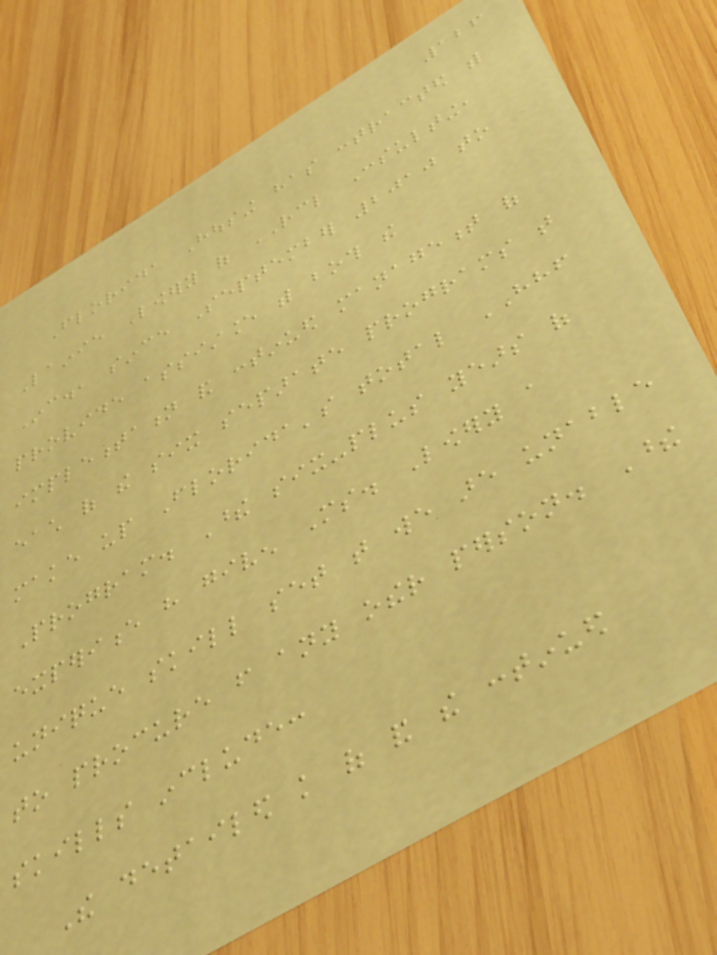126
Florida Housing has contracted with
Lainie Lowery of RCL Consulting,
Inc., since September 2010 to
provide assistance with both the
implementation and continued management of
each of the six separate programs that
make up Florida's total HHF
Program. These six-plus years of
experience have given Ms. Lowery a
unique skill set that we are unable
to procure from any other person. These
skills include:
The detailed knowledge of and the continued
